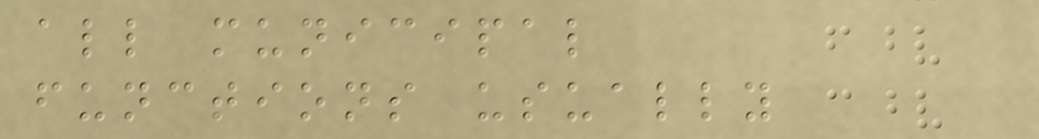all municipal
functions usually
